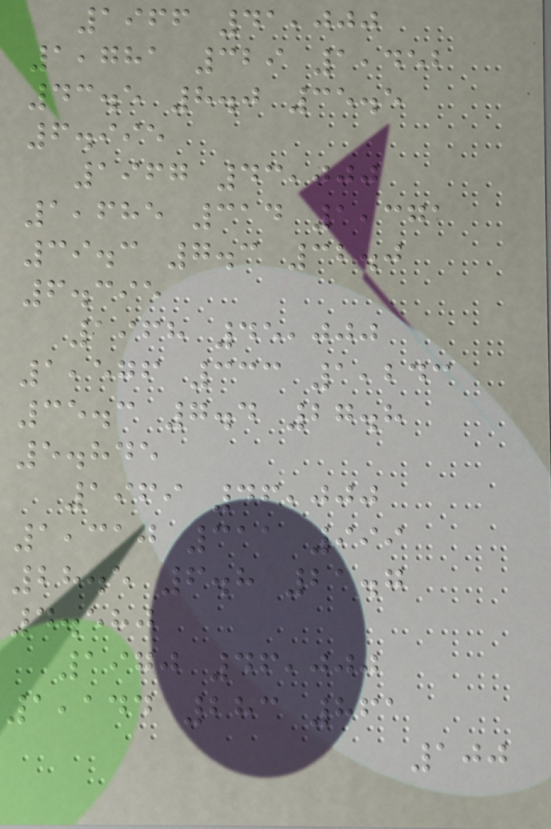1966 41,000
1,781 329 1,452
43.5 8.0 35.5
6.995
1967 43,000
1,685 314 1,371
39.3 7.3 32.0
6.395
1968 45,000
1,576 333 1,243
35.3 7.4 27.8
5.845
1969 46,000
1,310 311 999
28.5 6.8 21.7
4.580
1970 46,000
1,144 283 861
100
